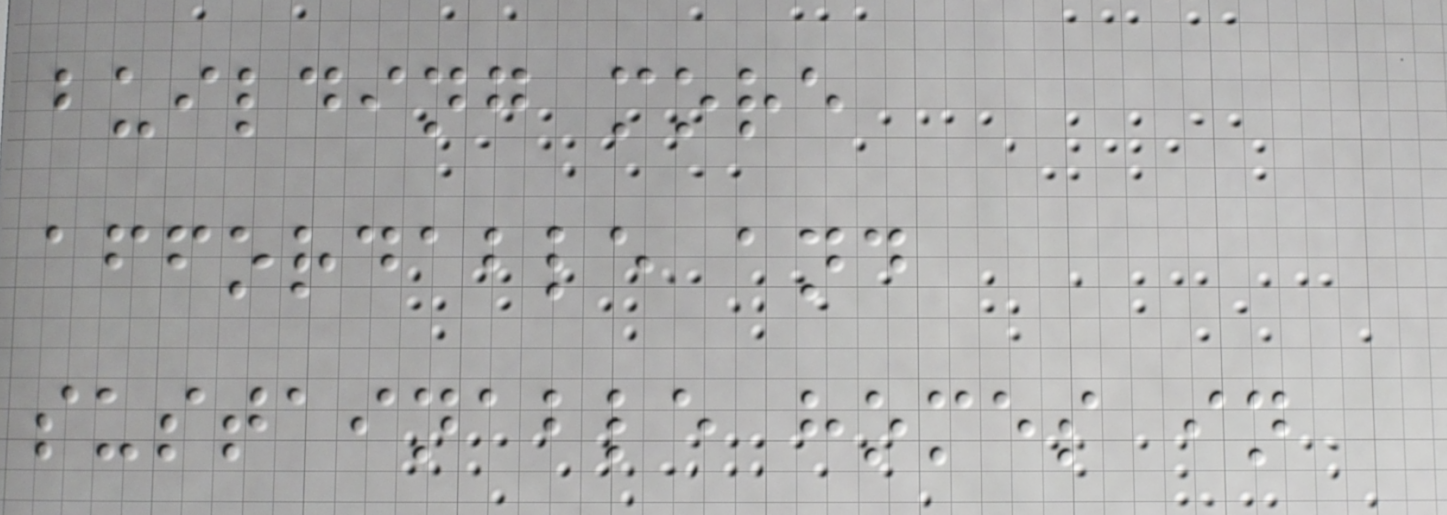building more
affordable and
sustainable homes in
